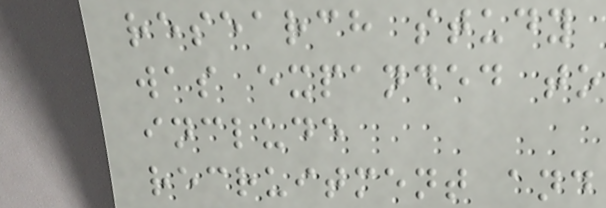research study
was expanded to
include
recruitment and
